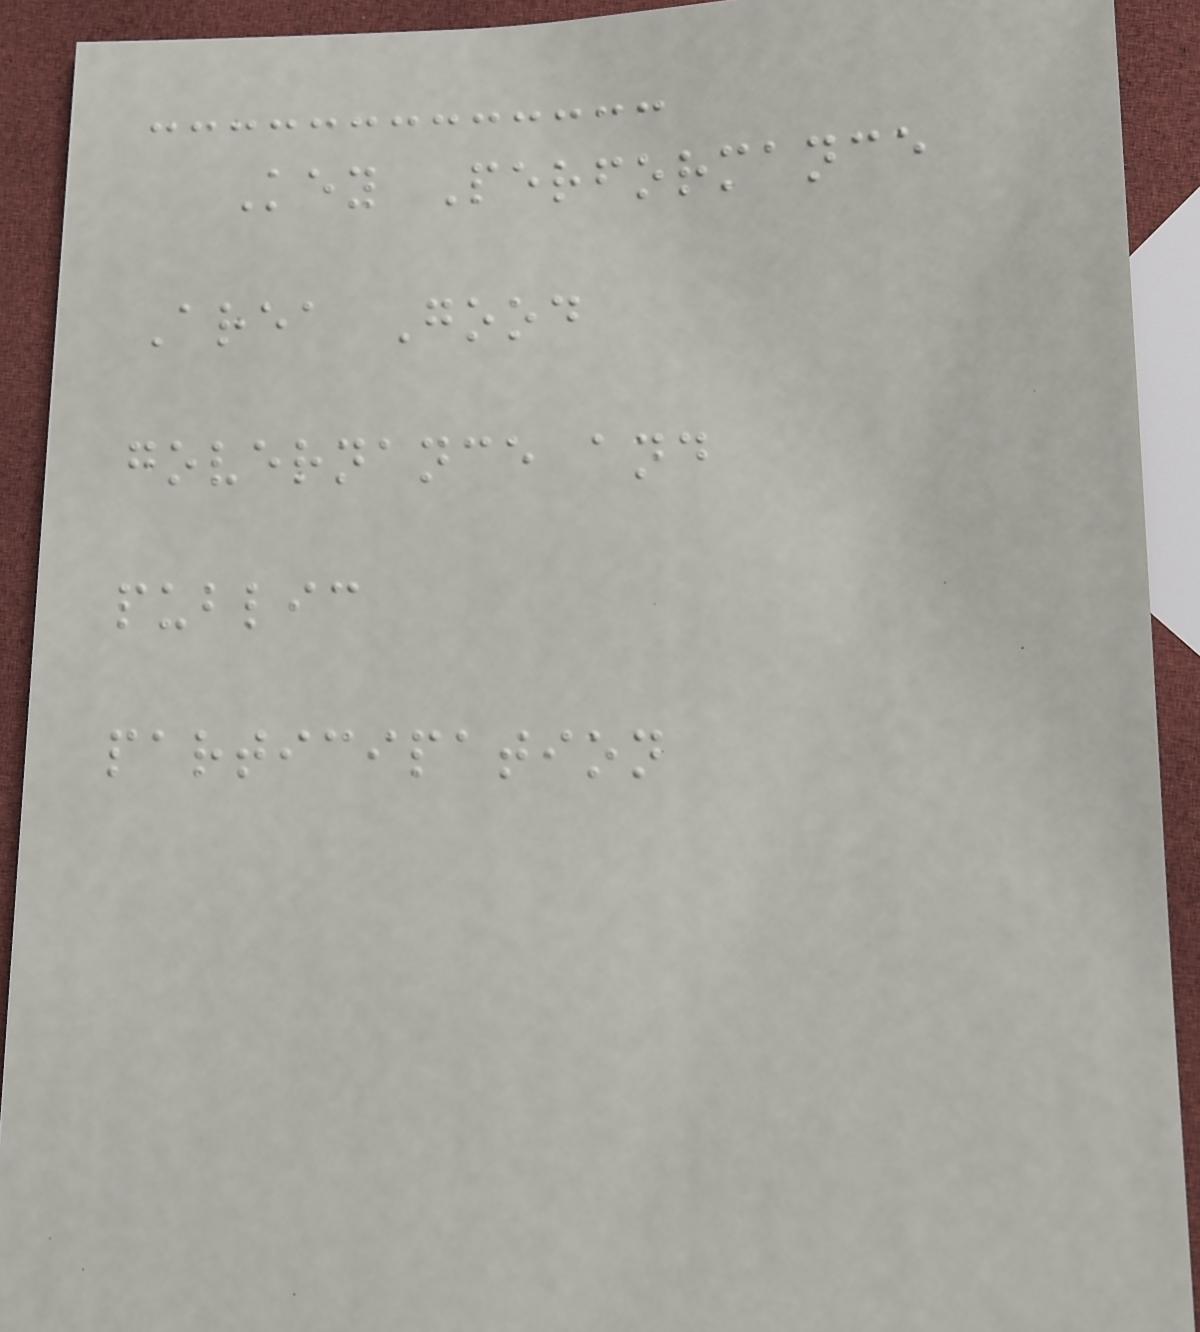Key Performance
Area Good
governance and
public
participation
